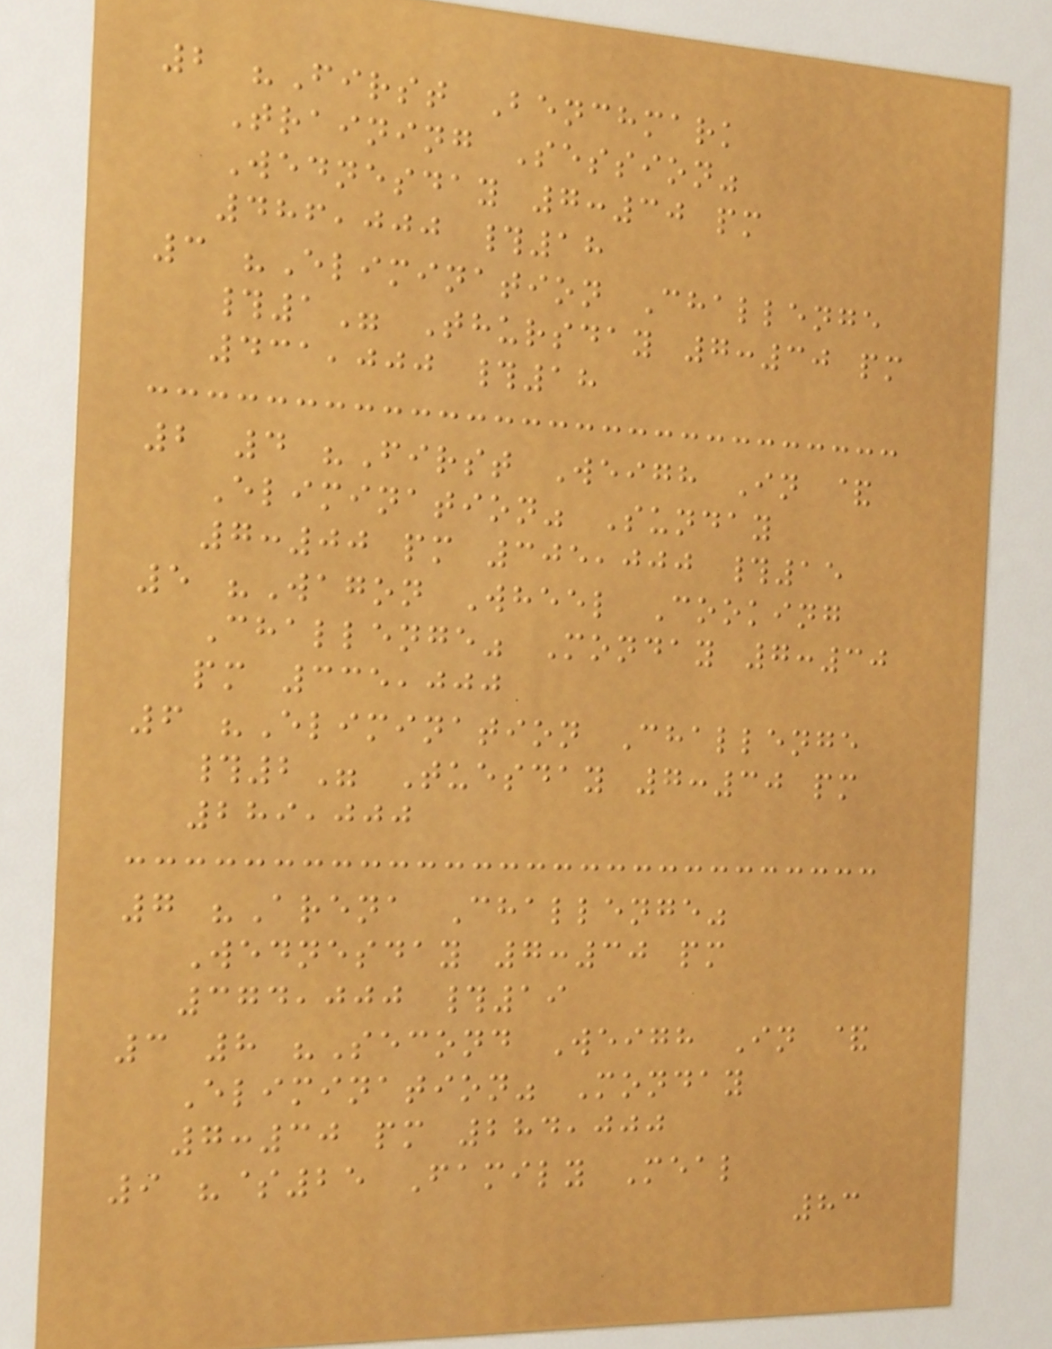2 "First Benchmark
Training Session"
Wednesday 7:30 pm
486,000 #18
3 "Elimination Challenge
#1" Thursday 7:30 pm
431,000 #18
2 4 "First Weigh In &
Elimination" Sunday
7:00 pm 305,000 #15
5 "Wagon Wheel Cooking
Challenge" Monday 7:30
pm 335,000
6 "Elimination Challenge
#2" Tuesday 7:30 pm
289,000
7 "Arena Challenge"
Wednesday 7:30 pm
374,000 #19
3 8 "Second Weigh In &
Elimination" Monday
7:30 pm 284,000
9 "$25 Family Meal
83
